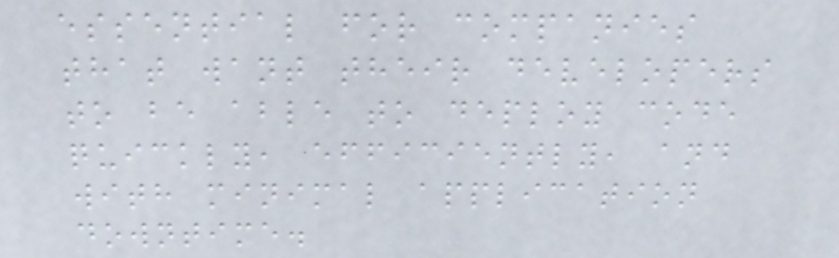essential for companies
that want their developers
to be able to deploy code
quickly, efficiently, and
with minimal application
downtime.
